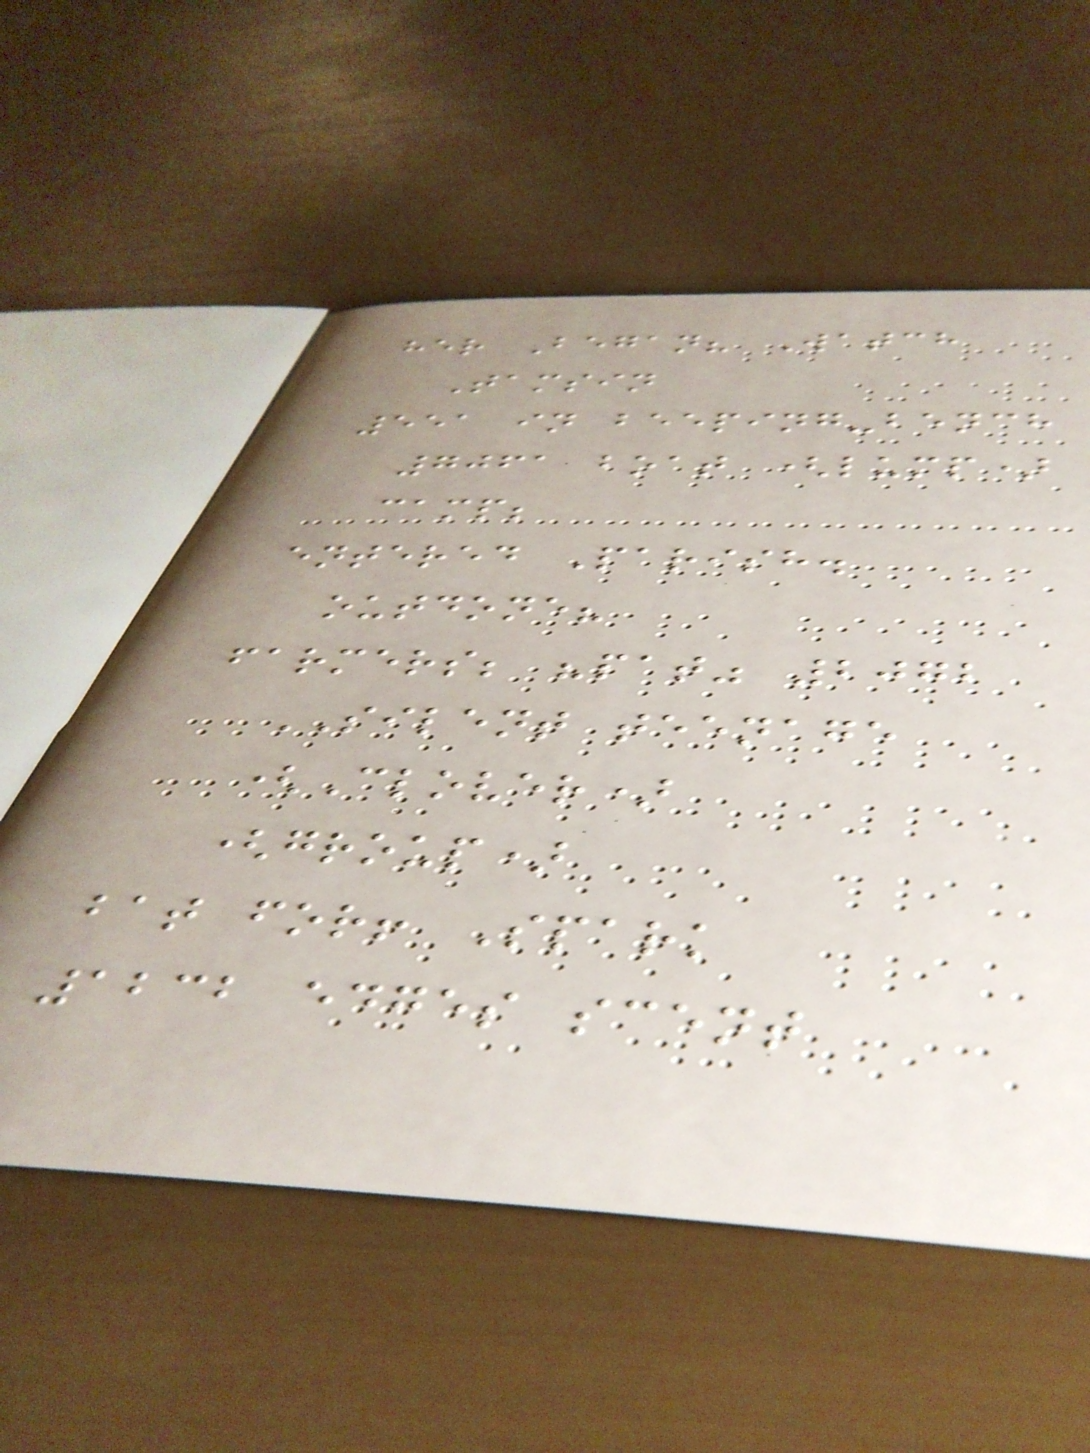her Began? Watch
Tamsin
551 in beeping-bench
7061 boat (lump)
camp;
entered Parish.
outdone?
farmers; "pat" 2072
SILENT teenage
(Clover)
(group)
bat for! Spark
1232 edges scent
